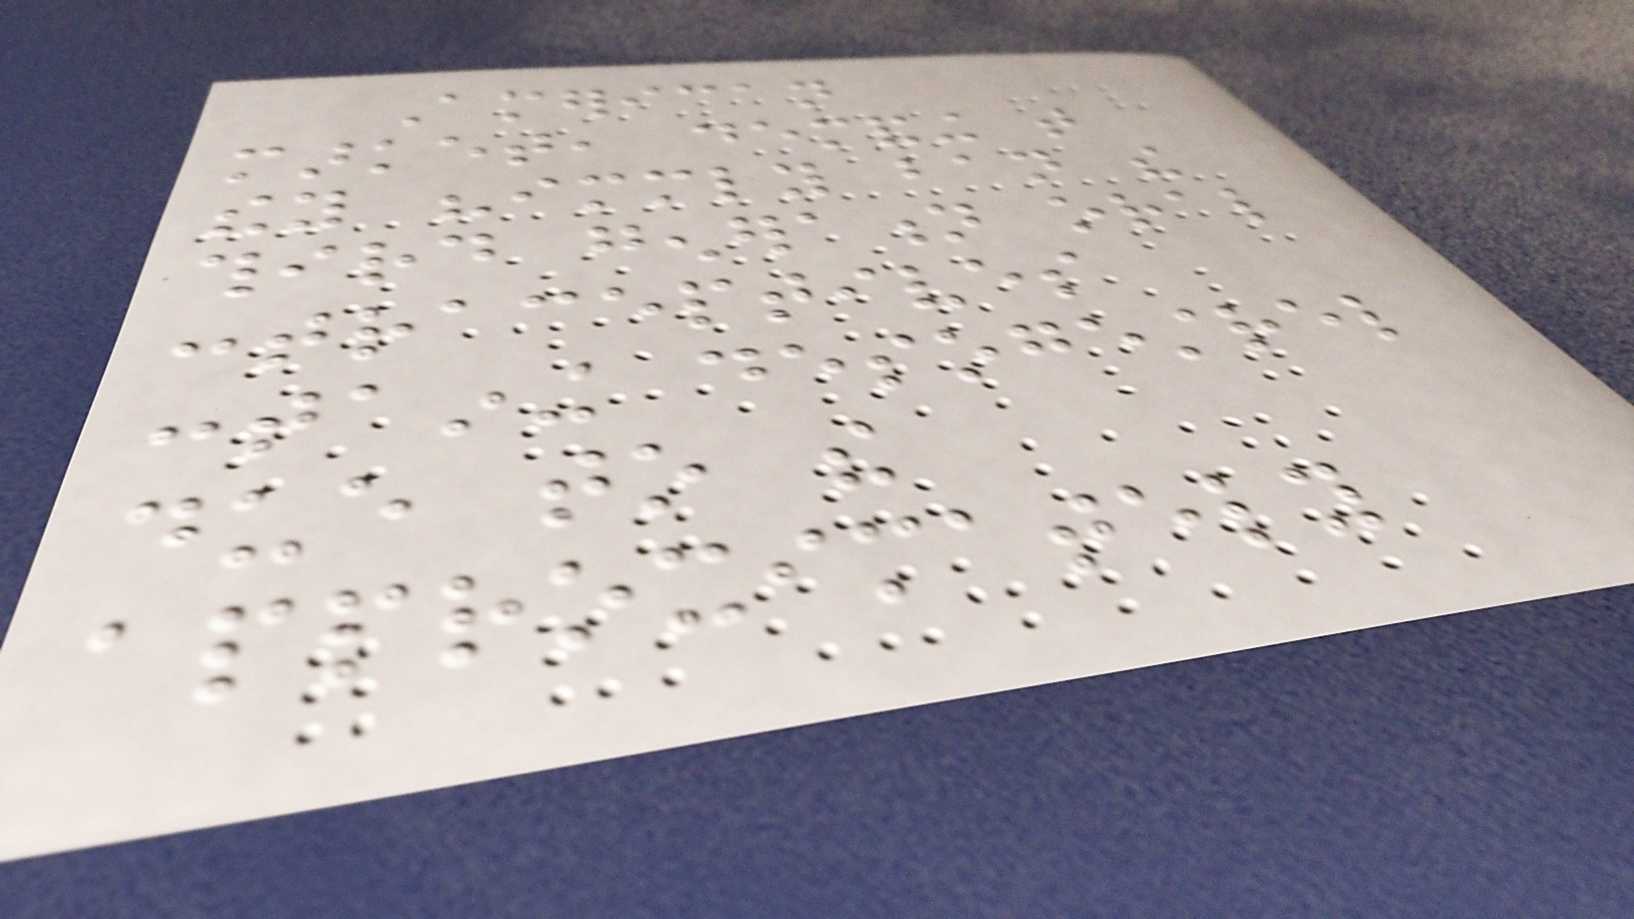American
market, demanding that
they "immediately ban the
third generation oral
contraceptives
containing desogestrel
due to the
approximately
